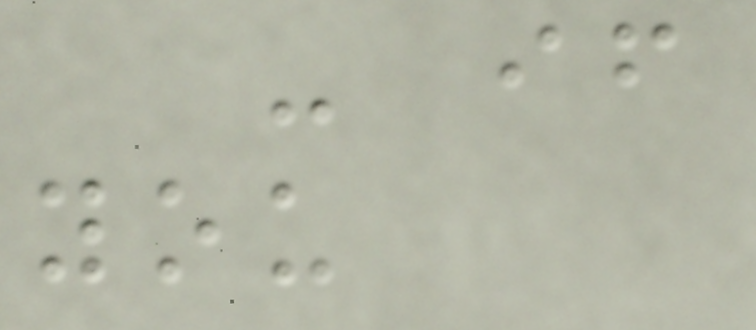- if
you
